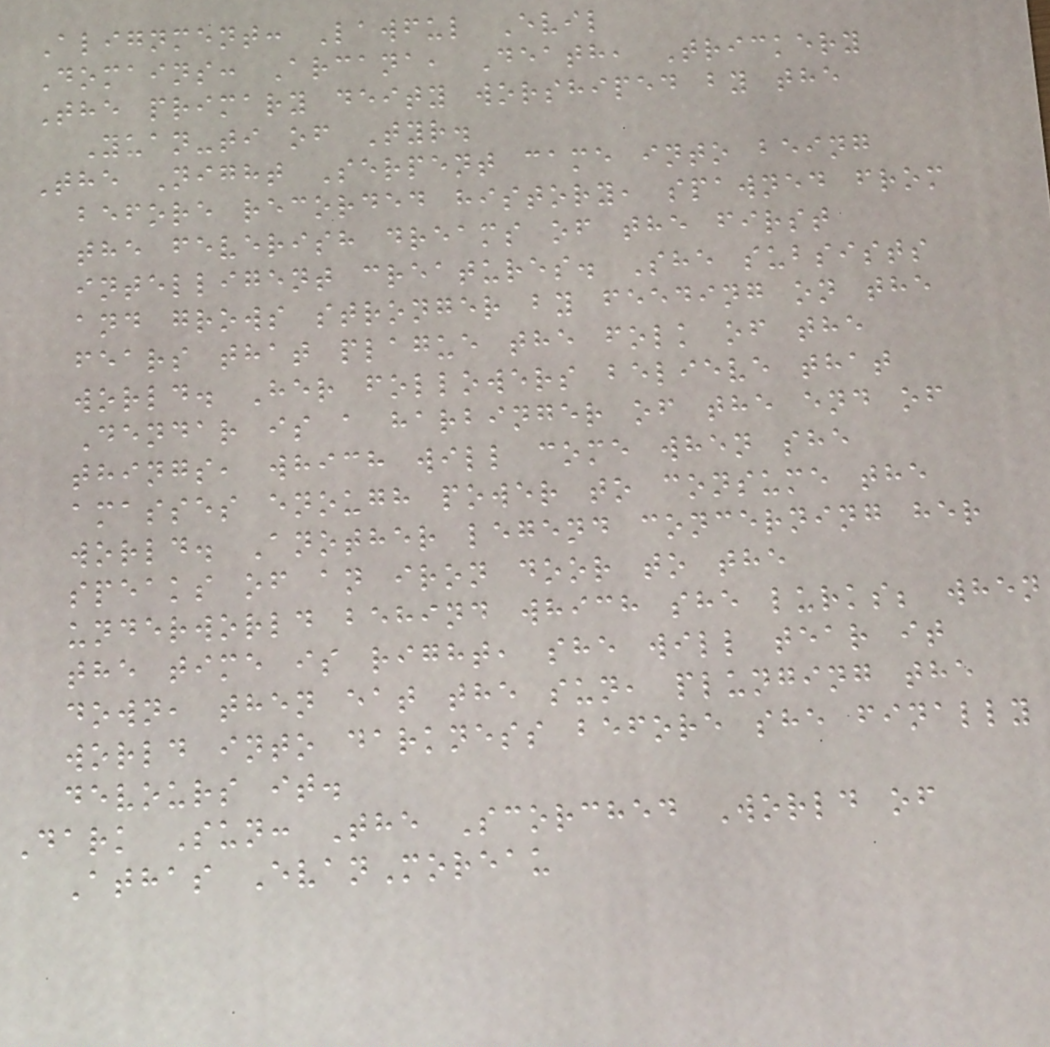Alignment: Lawful Evil
Domains: Arcana, Death, Trickery
The primary deity worshiped by the
Yuan-ti of Tyr.
The Night Serpent came into being
before recorded history, spawned from
the feverish dreams of the first
intelligent creatures. She subsists
and grows stronger by feeding on the
fears that plague the folk of the
world. Her followers believe that
Dendar is a harbinger of the end of
things, which will come when she
amasses enough power to consume the
world. Another legend concerning her
speaks of an iron door to the
underworld behind which she lurks; when
the time is right, she will tear it
down, then eat the sun, plunging the
world into darkness before she finally
devours it.
Dark Sun: The Scorched World of
Athas EvanMoreau
